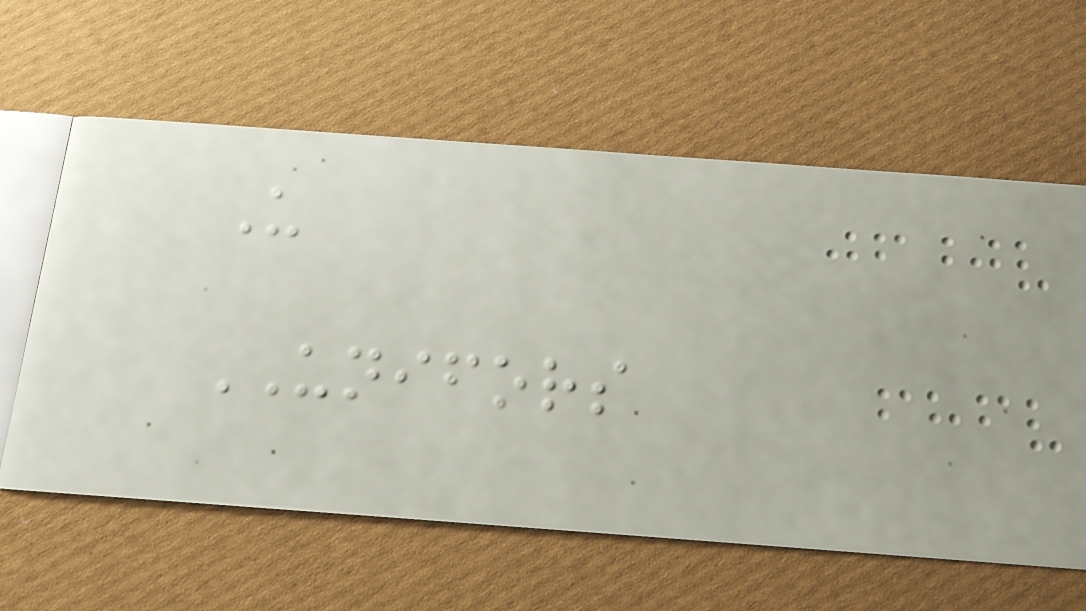U
UNIFORS
